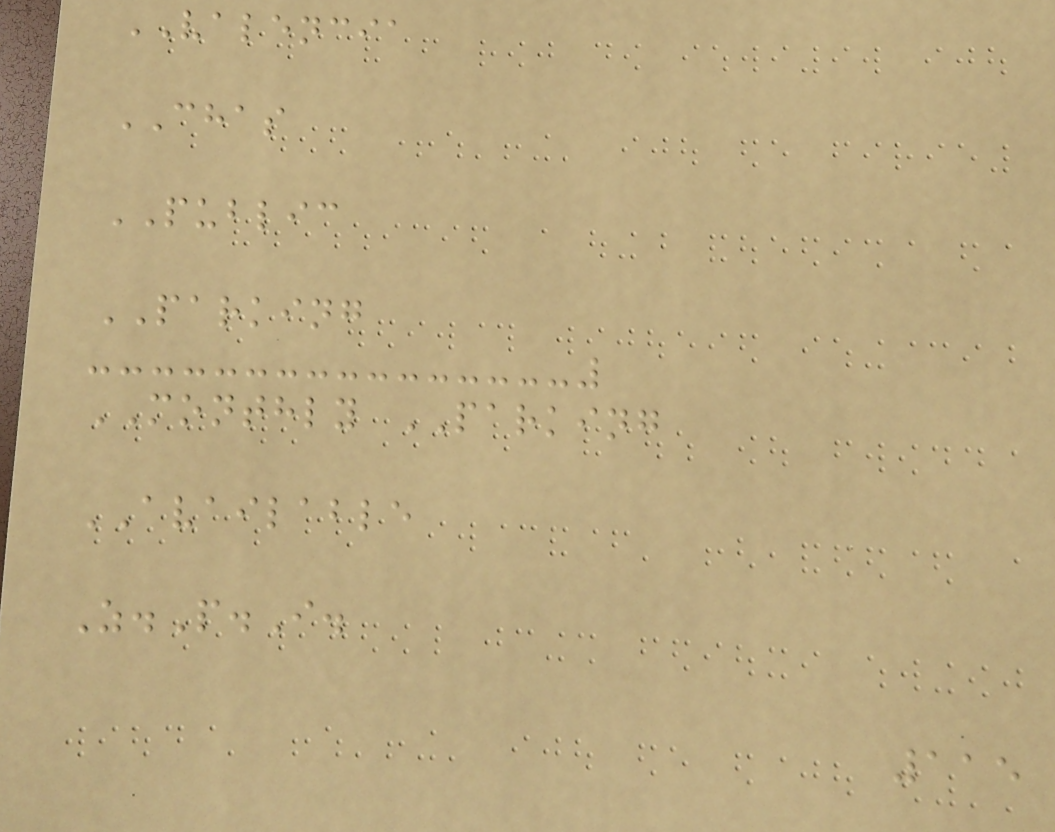VALENCIA
CHAS
PUBLIC
PARKING
MONTHLY PARKING
AVAILABLE
Z.P.I.
115
